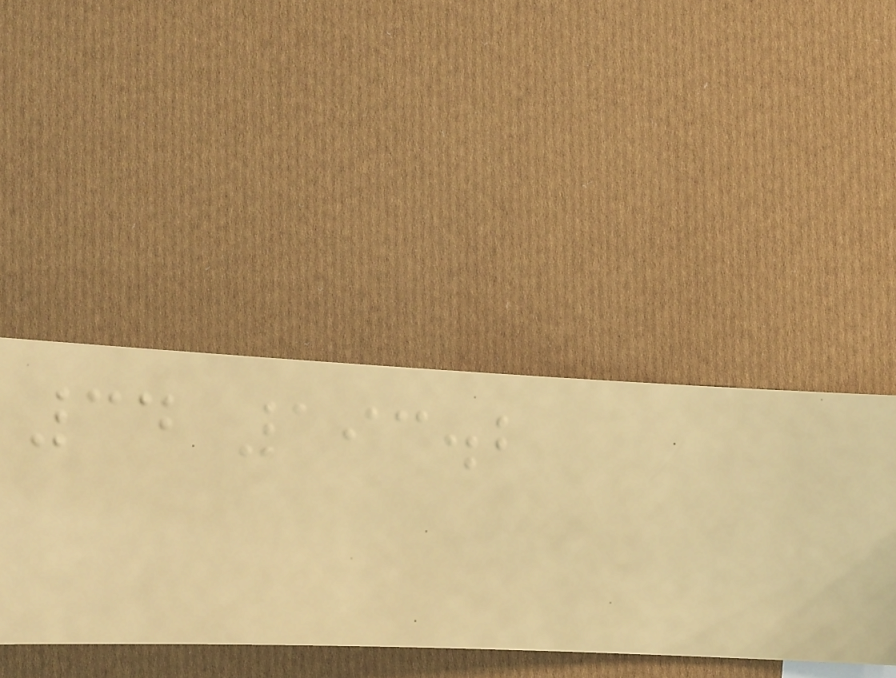34 193.2
